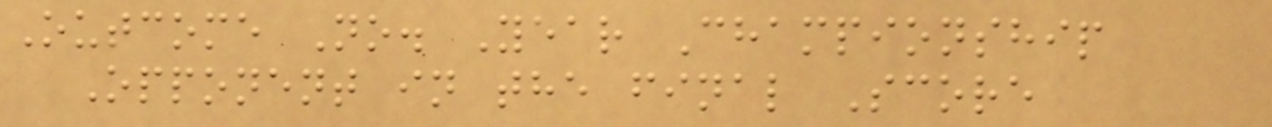Outcome No. Year Championship
Opponent in the final Score
